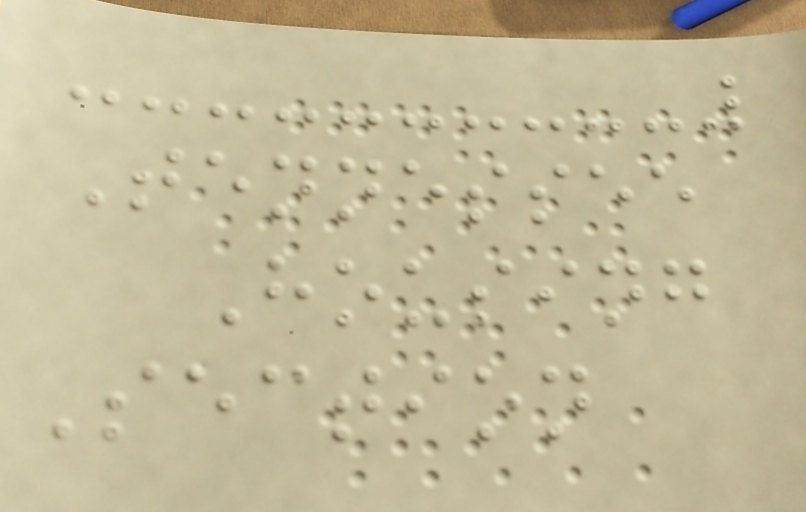Tennessee
Housing
Section
